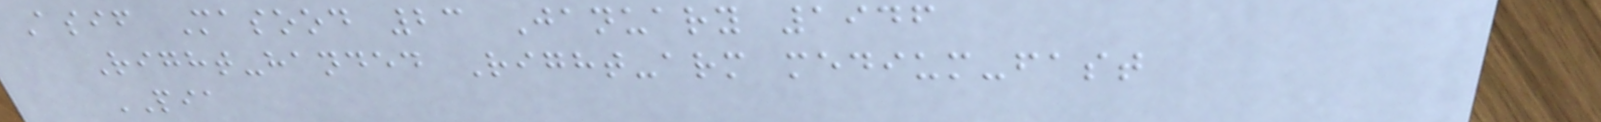Asif Masood 23 January 1946
Right-handed Right-arm medium-fast
PIA
